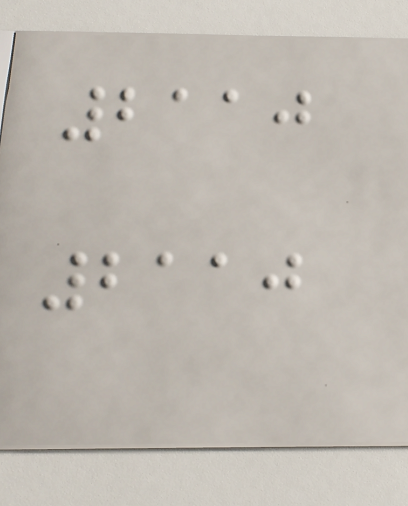2110
2110
